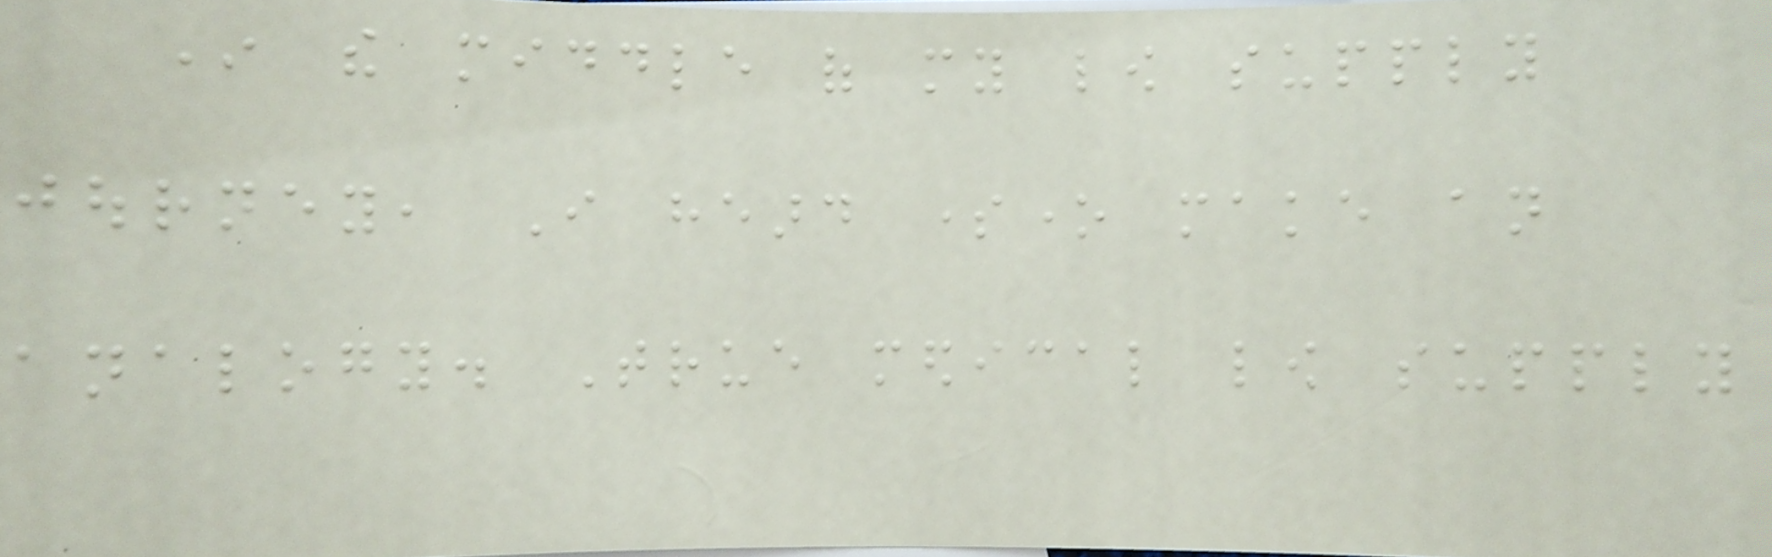In the middle of my low supply
journey, I heard someone make an
analogy. True medical low supply
